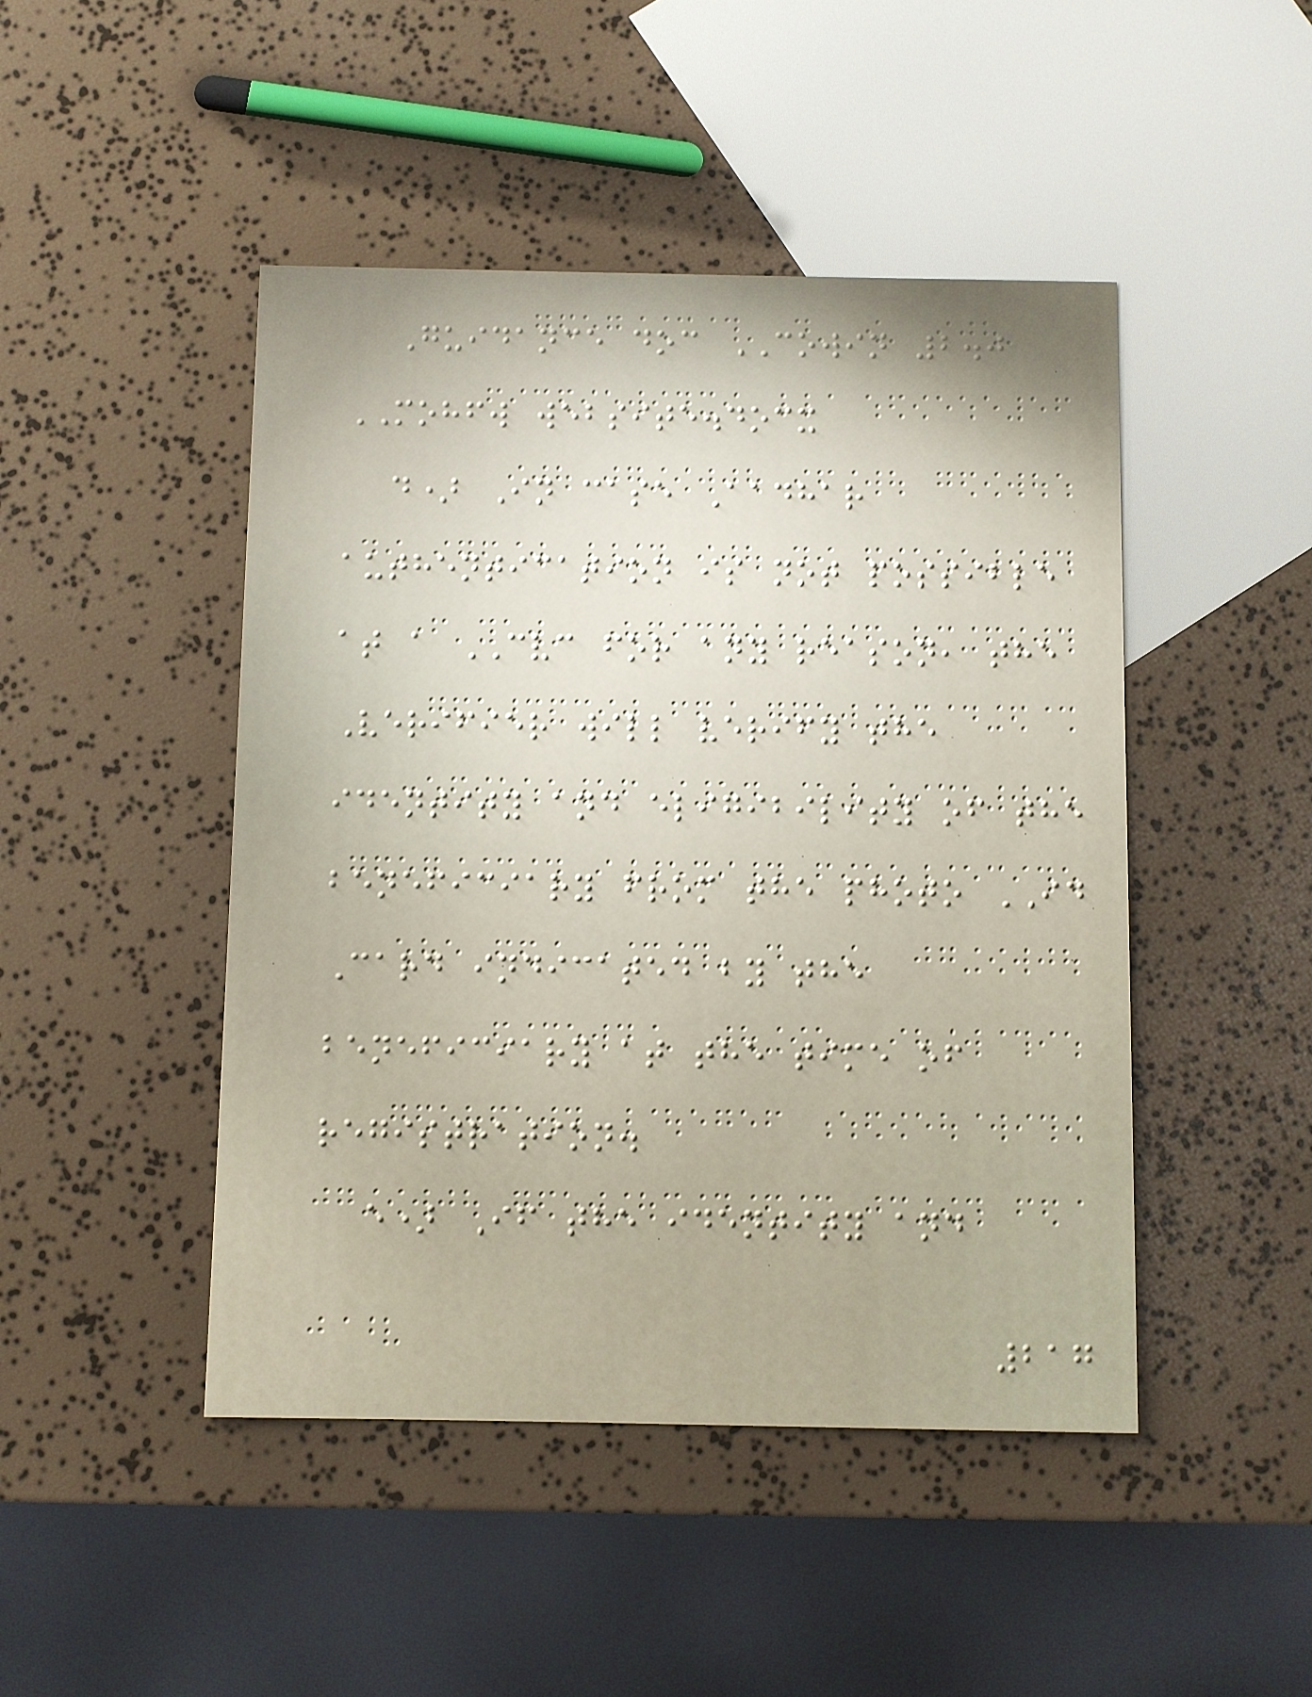Guidance doc COWIN 2.0
MOHFW website.docx
d) In case Aadhar
authentication is not possible
at a CVC for any reason, the
Verifier will verify the
identity and eligibility of the
beneficiary from the photo ID
Card indicated by the
beneficiary at the time of
registration.
e) If the identity and
217
